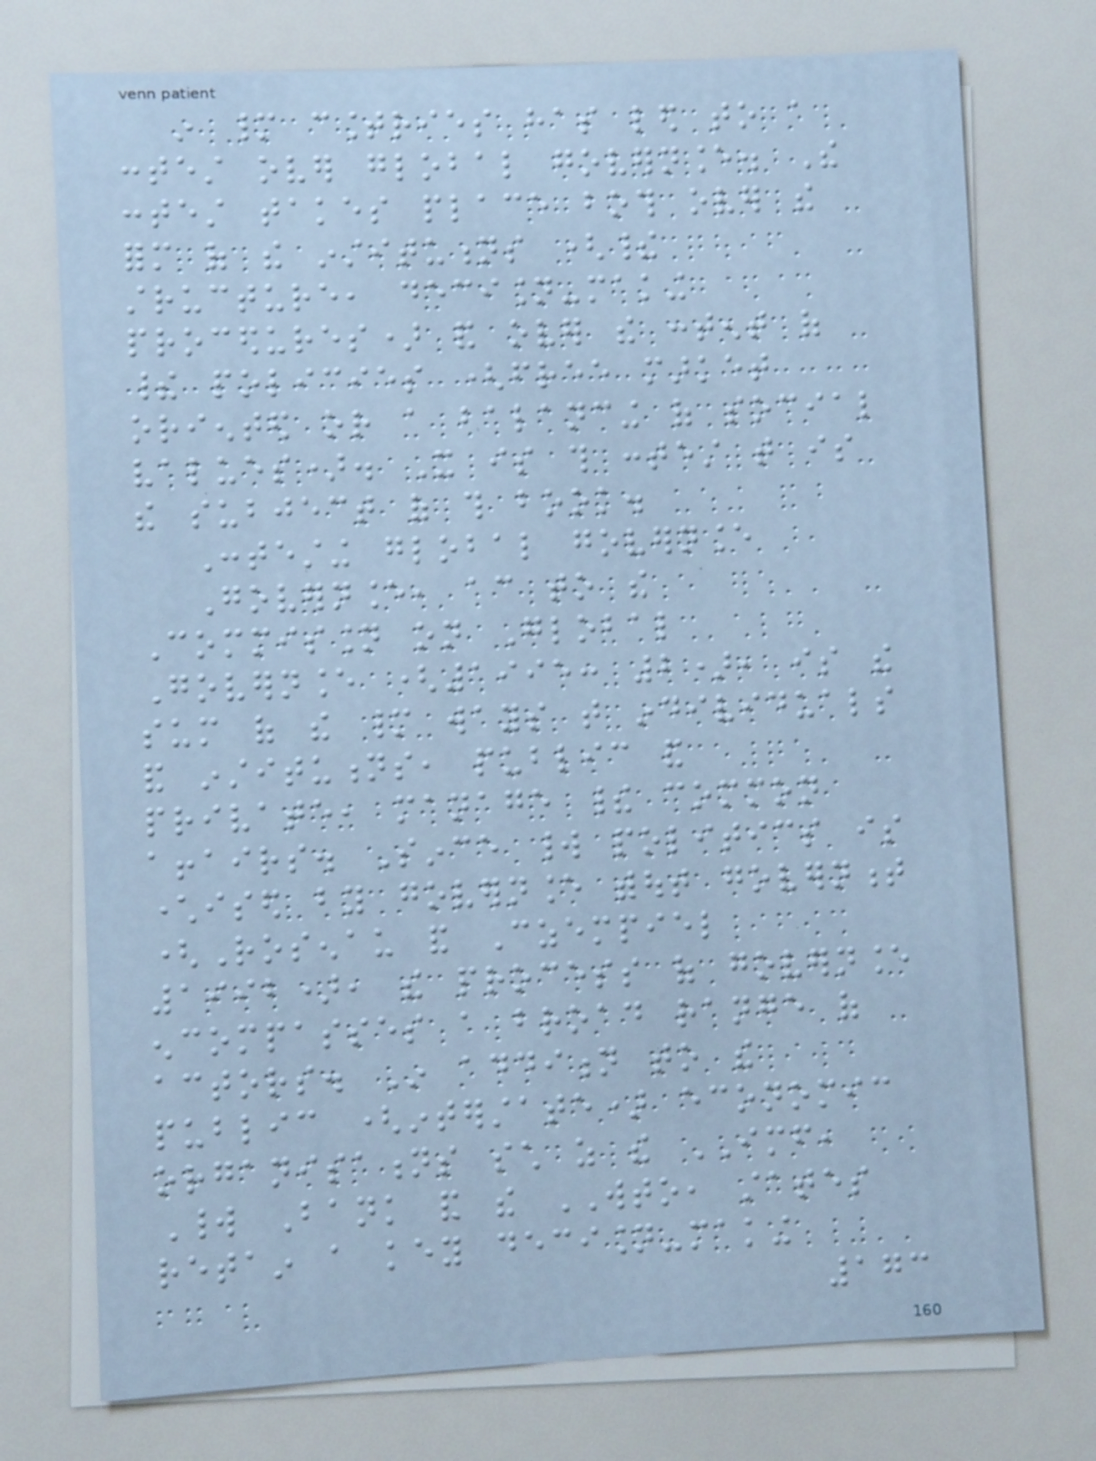in many countries has led to a
contest over global governance. The
contest takes place both over the
form of the institutions (their
structure, decision-making
procedures) and over the content of
their policies (free market
oriented or a balancing of social
values). It is this contest that is
the subject of this book.
Contesting global governance
Governance, according to the
Commission on Global
Governance (1995: 2), is the
sum of the many ways that individuals
and institutions, public and
private, manage their common
affairs. Since world politics is
characterised by governance without government
(Rosenau and Czempiel
1992), the process of governance
encompasses a broad range of
actors. In addition to the
public (interstate) economic
organisations such as the IMF,
World Bank and the WTO, states
retain a key decision-making
173
